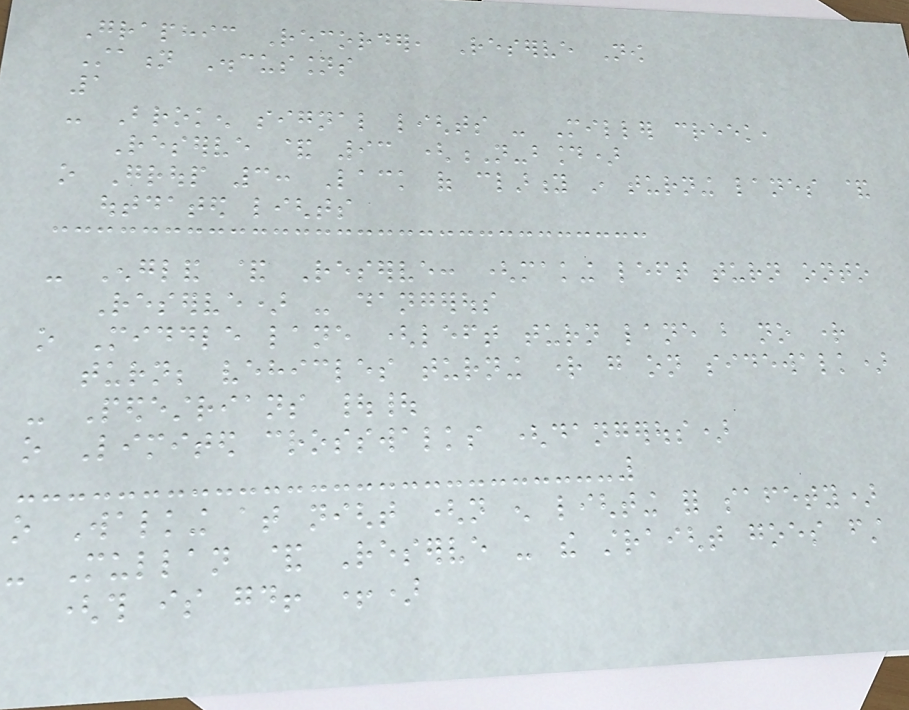Graphic Recorder, Reserve Now
Station Discussions
1
- Broken signal lights - Miller creek,
Reserve & 93 (N-bound)
o Group 3: Lack of clarity in turning lanes &
outdated lights
- England & Reserve: (making left turn onto
Reserve) - dangerous
o Middle lane (left turn lane but no right
turn; vehicles turning right go on sidewalk)
- Pedestrians ||
o Limited crosswalks (dangerous)
o Walking at night (not enough lighting for safety)
- Mullan & Reserve - the straight goes first
(this is good! +)
